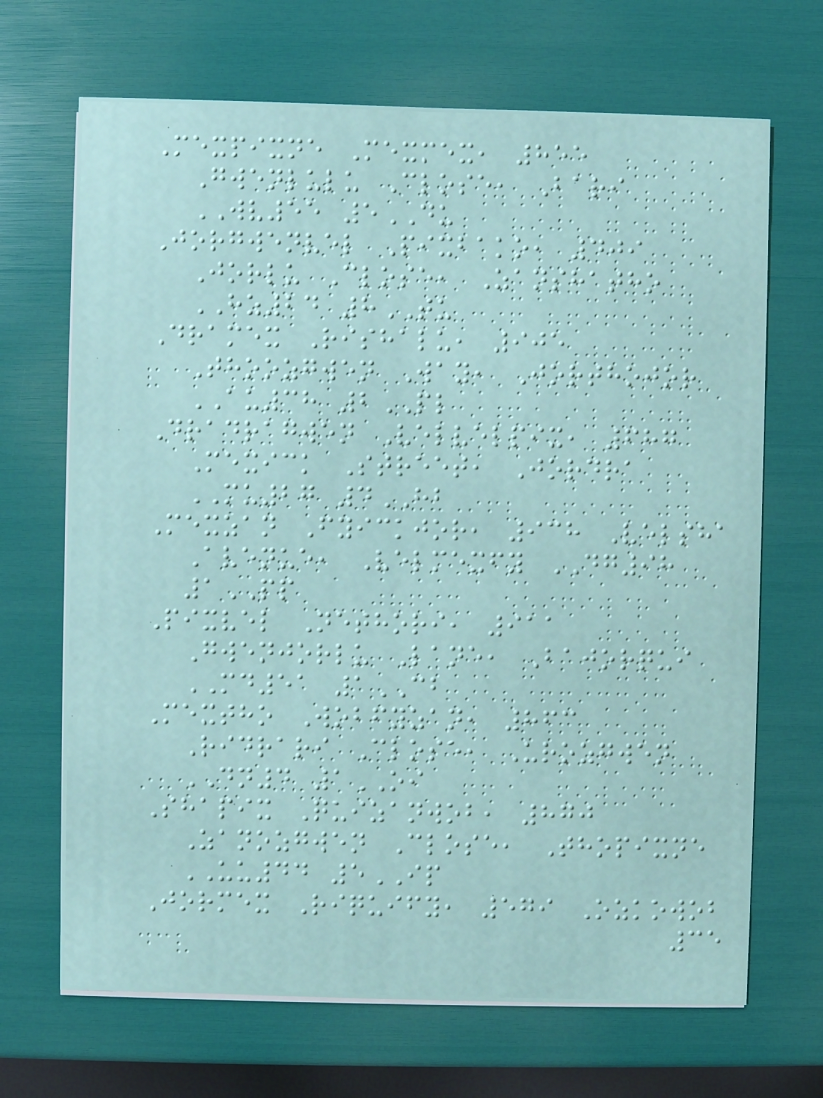Mexpixne Mexmex, 855
Gwenlulu Close, Bari
WV55 5DU
Jorgwenvel Pixbako, 409
Jorlu Close, Zanshatho
HZ24 8TU
Dramex Rishalu, 905
Thoozgwen Way, Jorthojor
AU38 2PL
Dradragwen Velvelpix, 687
Mexick Street, Jordra
MU27 4HB
Mexzan Fyickjor, 938 Velsha
Avenue, Velmexfy DG98
1PP
Pixvel Nethori, 911
Gwenjorlu Lane, Bajorqui
MD51 1CB
Mextho Wobfyzan, 863
Ridrari Close, Urozgwen
DN4 1OI
Shapix Quizanwob, 870
Zanozgwen Close, Thopixne
UU44 5IP
Jormex Riquify, 579 Ozkowob
35
